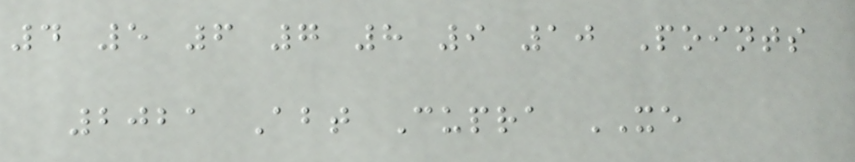4 5 6 7 8 9 10 Points
2021 Abt Cupra XE
